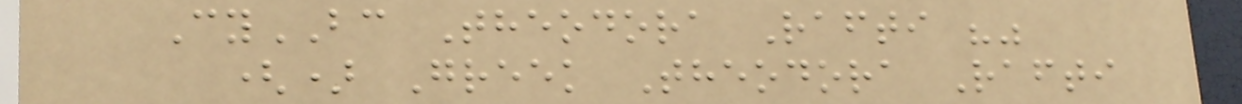CyBC Theodora Rafti ""
() Greek Theodora Rafti
